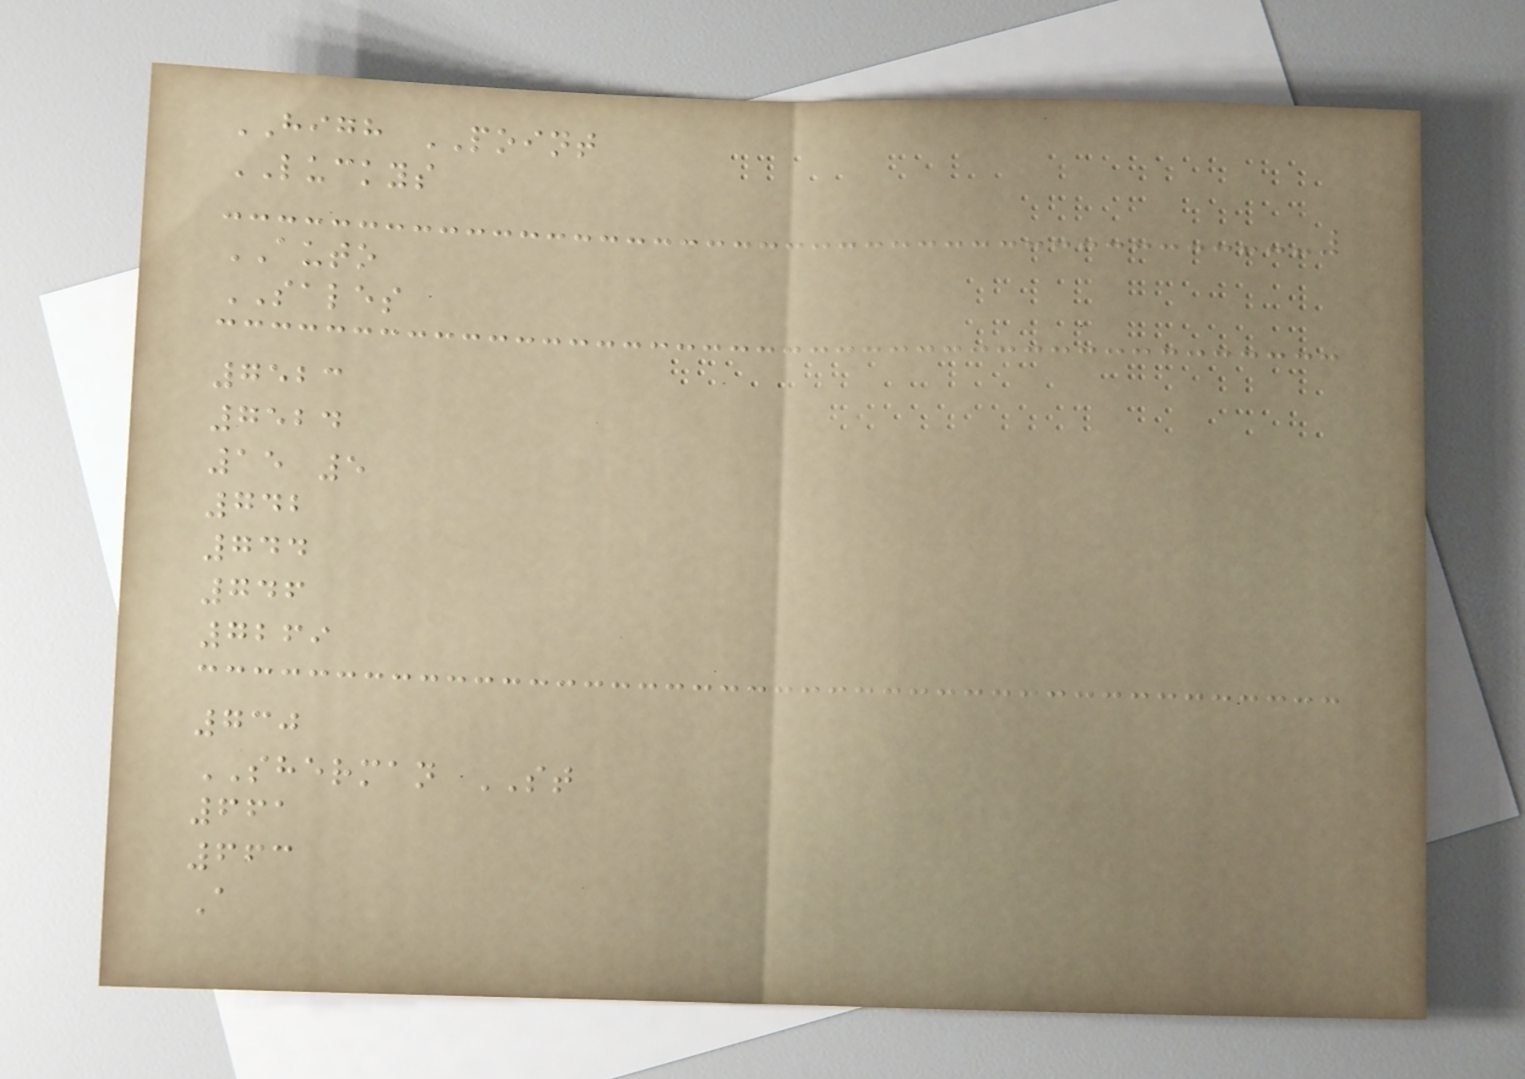HIGH POINT
LUCKYS
AUTO
SALES
7523
7524
15 5
742
744
746
7269
730
SHERMAN ST
661
663
A
